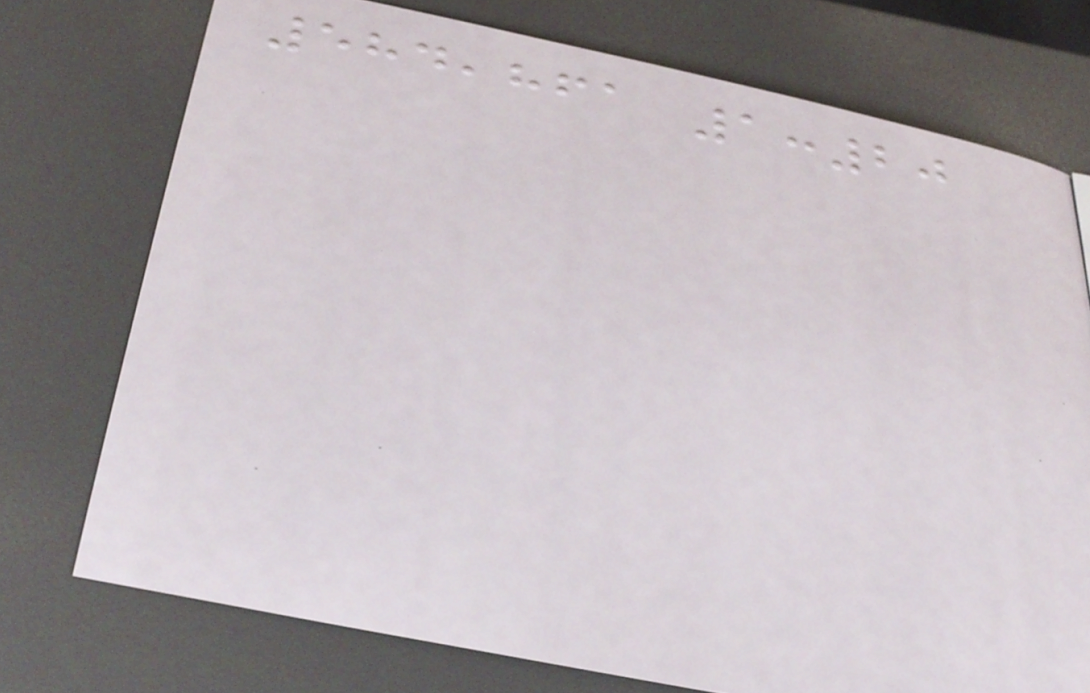584,861 1:20
